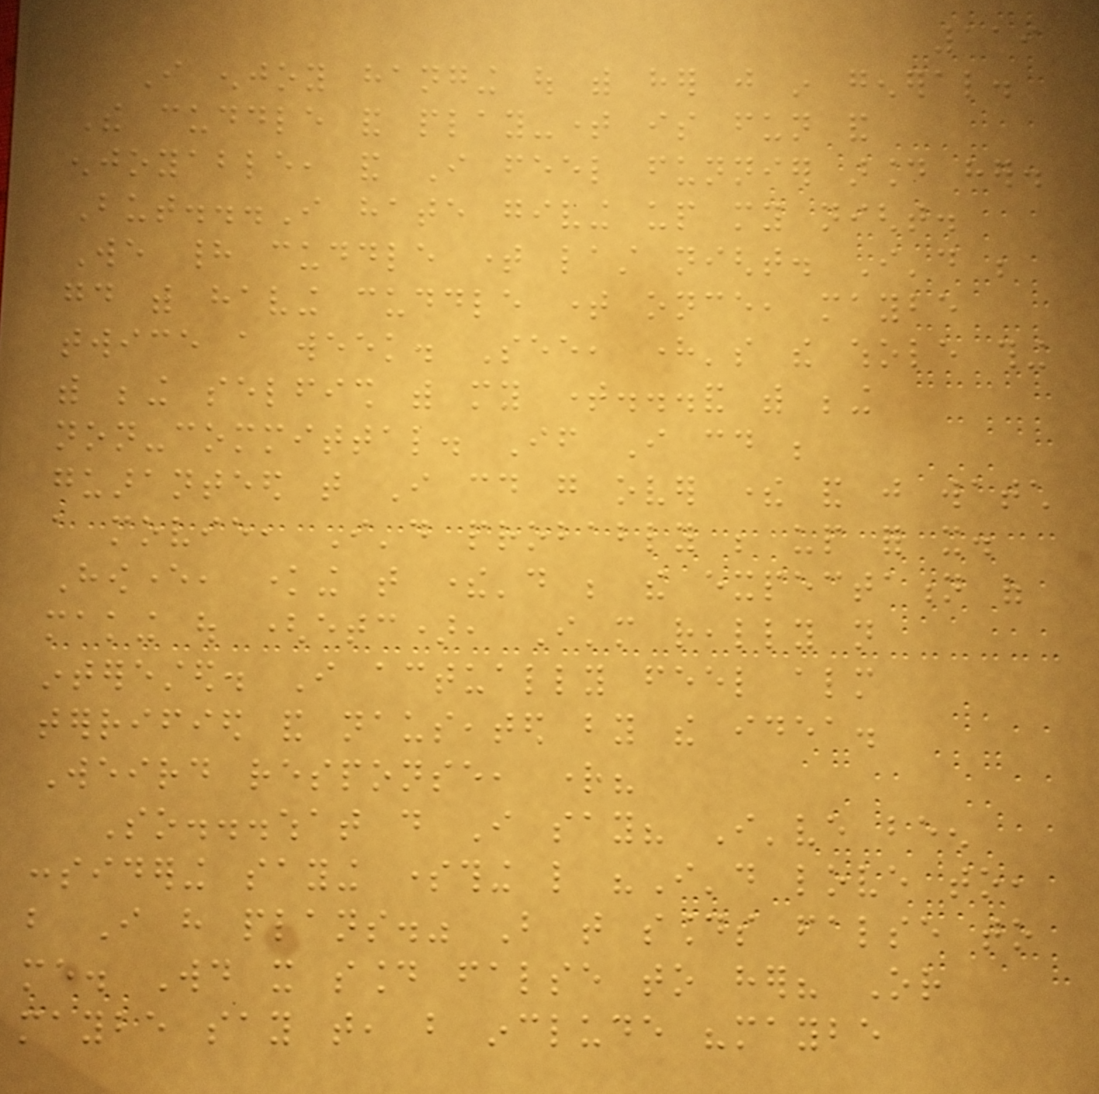119
I enjoy hanging out with her just in general.
The cuddle and play-time is fun and
enjoyable, and I feel funnier around her.
But...I hate giving up my night.
We had cuddle time last night. I'd be
good with having cuddle time once, maybe
twice a week. See, here's the whole thing
with being selfish with my time...and with being
non-committal. If I could be
guaranteed that I could go over there and just watch
a movie, I'd probably be up for it.
However, knowing that there'd be the expectation of
making out (etc), I'm really not
interested. I actually feel almost
terrified and nauseated by the idea.
Weird response, right?
So...what do I say? I've been
considering saying something like "I'd love to,
but I have plans." But that sounds false to
me. Would it sound false to her? Or
maybe say that, but include "maybe
